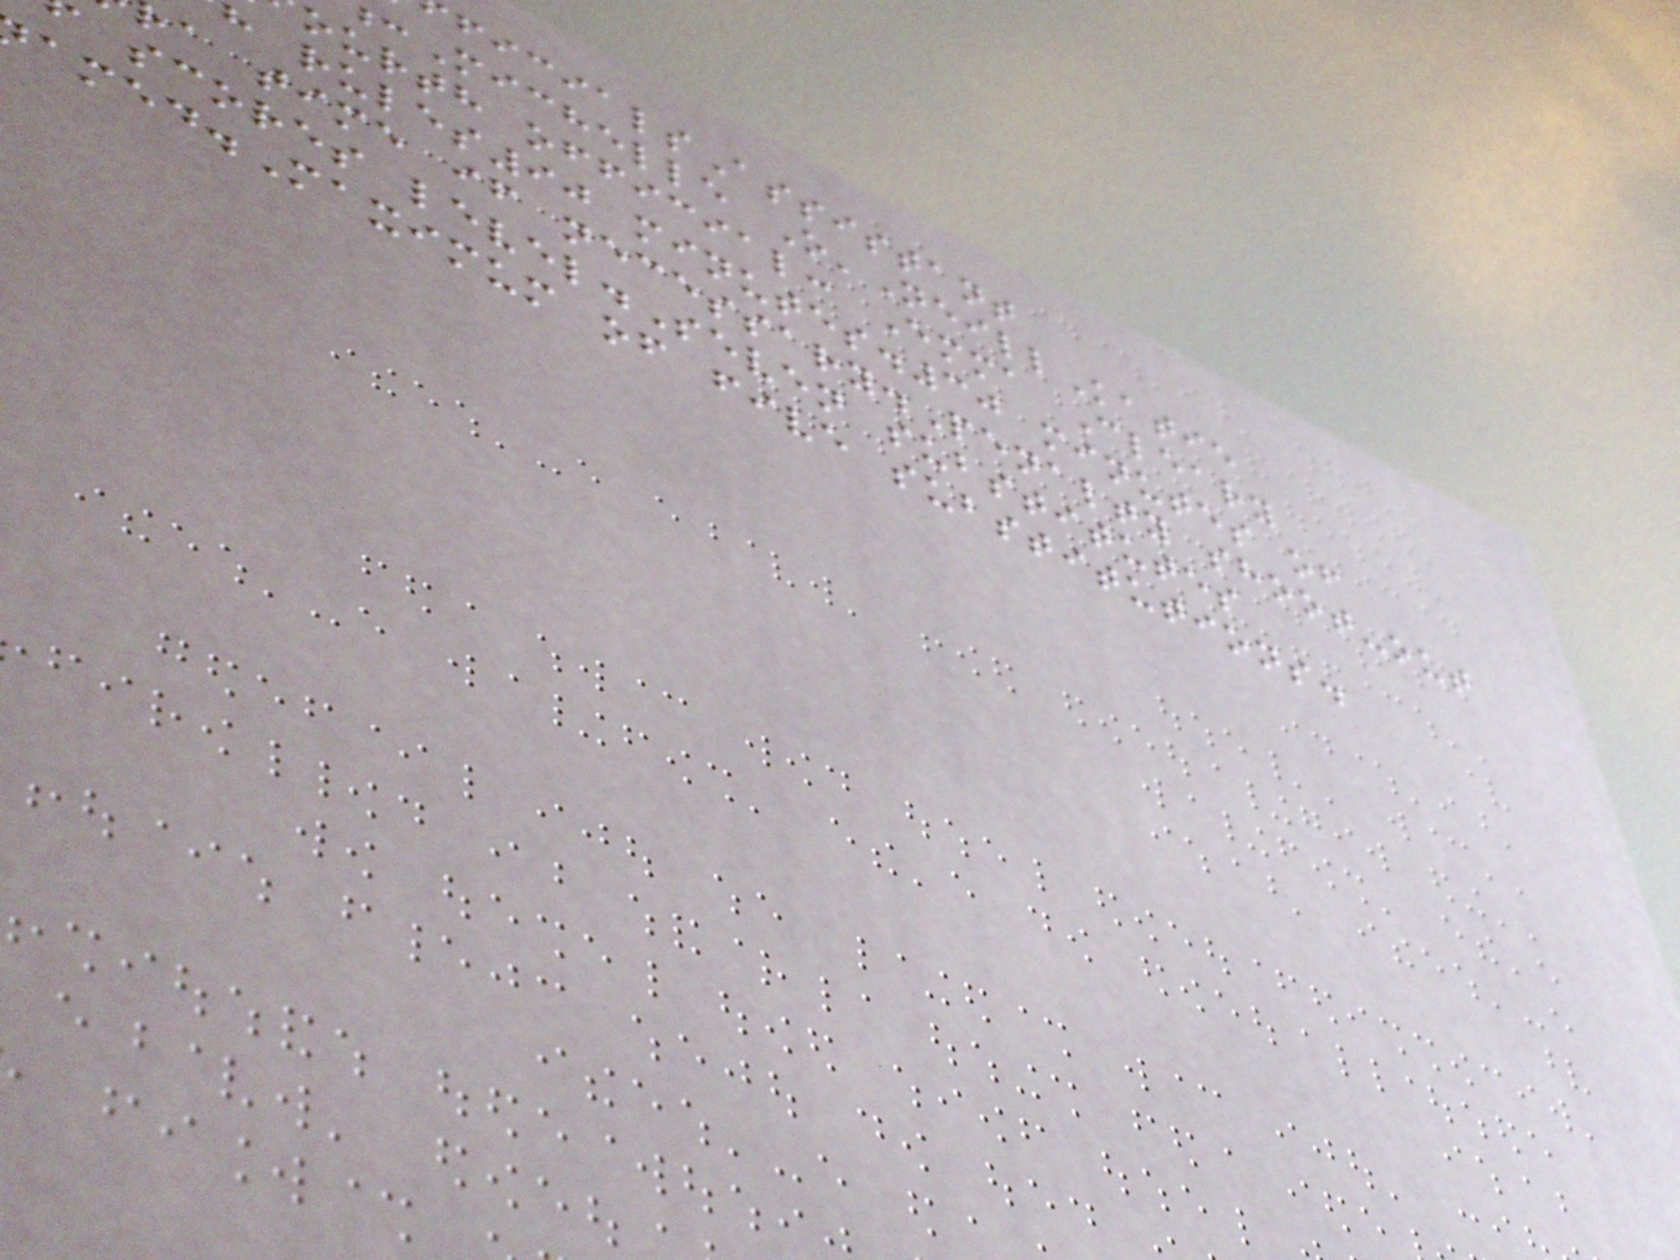ficialsAssistant
:Michelle O'NeillKatie
ourth official: Emma Cleary
h rules90 minutes.30 minutes of
a time if necessary.Penalty shoot-out
scores level.Seven substitutes
amed.Maximum of five substitutions.
